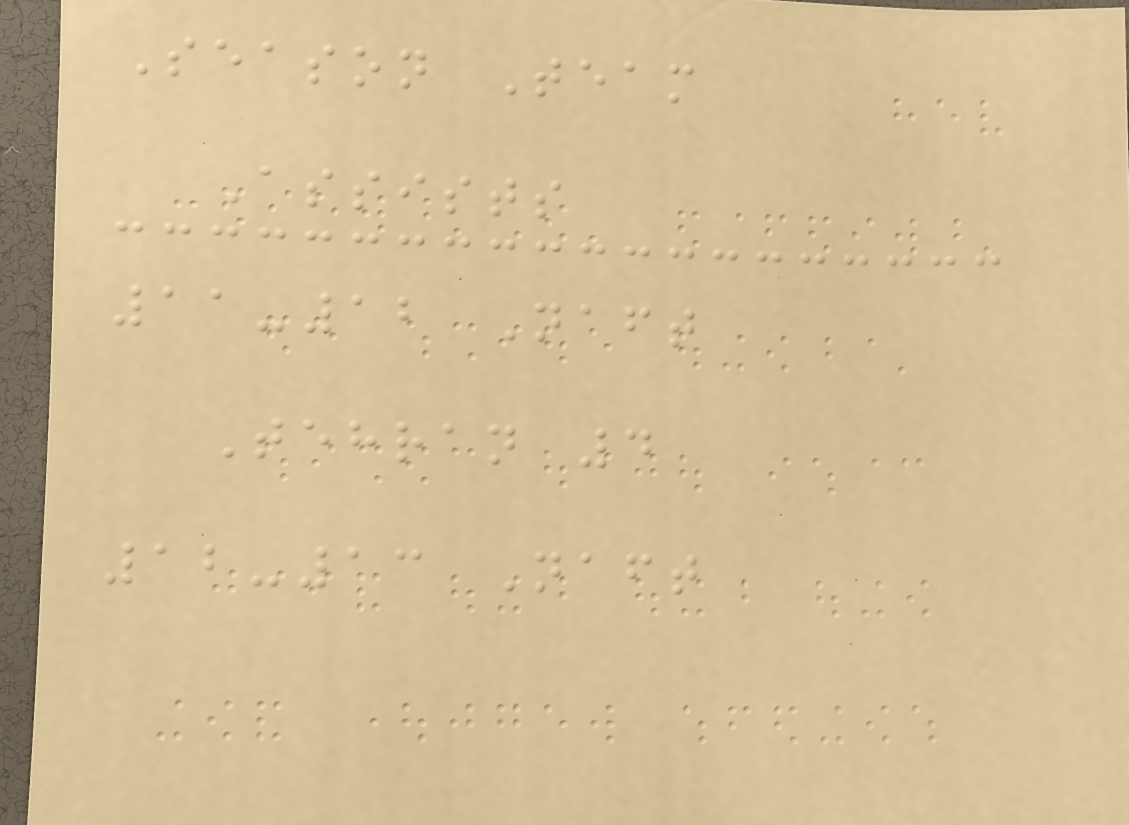Season Team
Assists
11-12 Naft
Tehran 4
12-13 Naft
